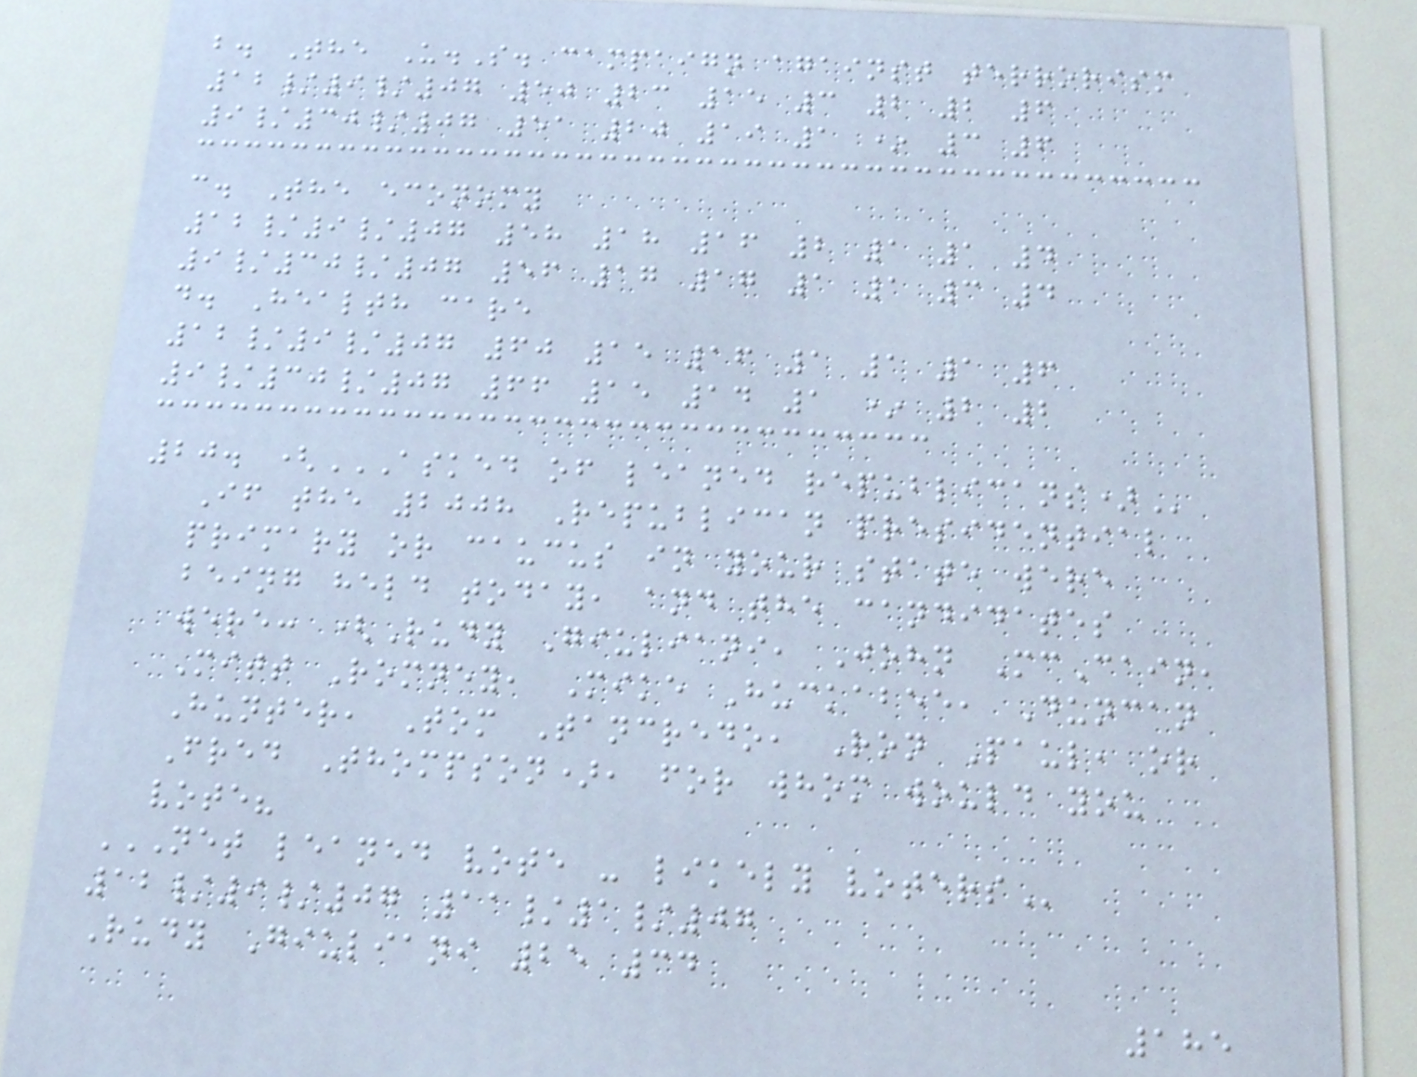b. The U.S. campaign against terrorism
12/9/07 50 23 15 3 2 2 6
9/30/07 51 20 19 1 * 3 6
c. The economy
12/9/07 58 18 16 2 1 1 4
9/30/07 56 17 17 1 1 3 4
d. Health care
12/9/07 60 15 16 1 1 1 6
9/30/07 66 15 14 1 * 2 2
20. (ASKED OF LEANED REPUBLICANS)
If the 2008 Republican presidential
primary or caucus in your state were
being held today, and the candidates
were: (Rudy Giuliani, John McCain,
Mitt Romney, Mike Huckabee, Duncan
Hunter, Tom Tancredo, Ron Paul, or
Fred Thompson), for whom would you
vote?
NET LEANED VOTE - LIKELY VOTERS
12/9/07 11/1/07
Rudy Giuliani 25 34
185
